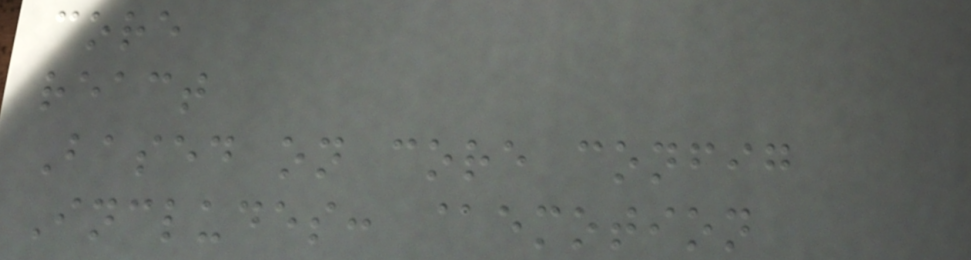core
react
Based on core config
Includes: @emotion
